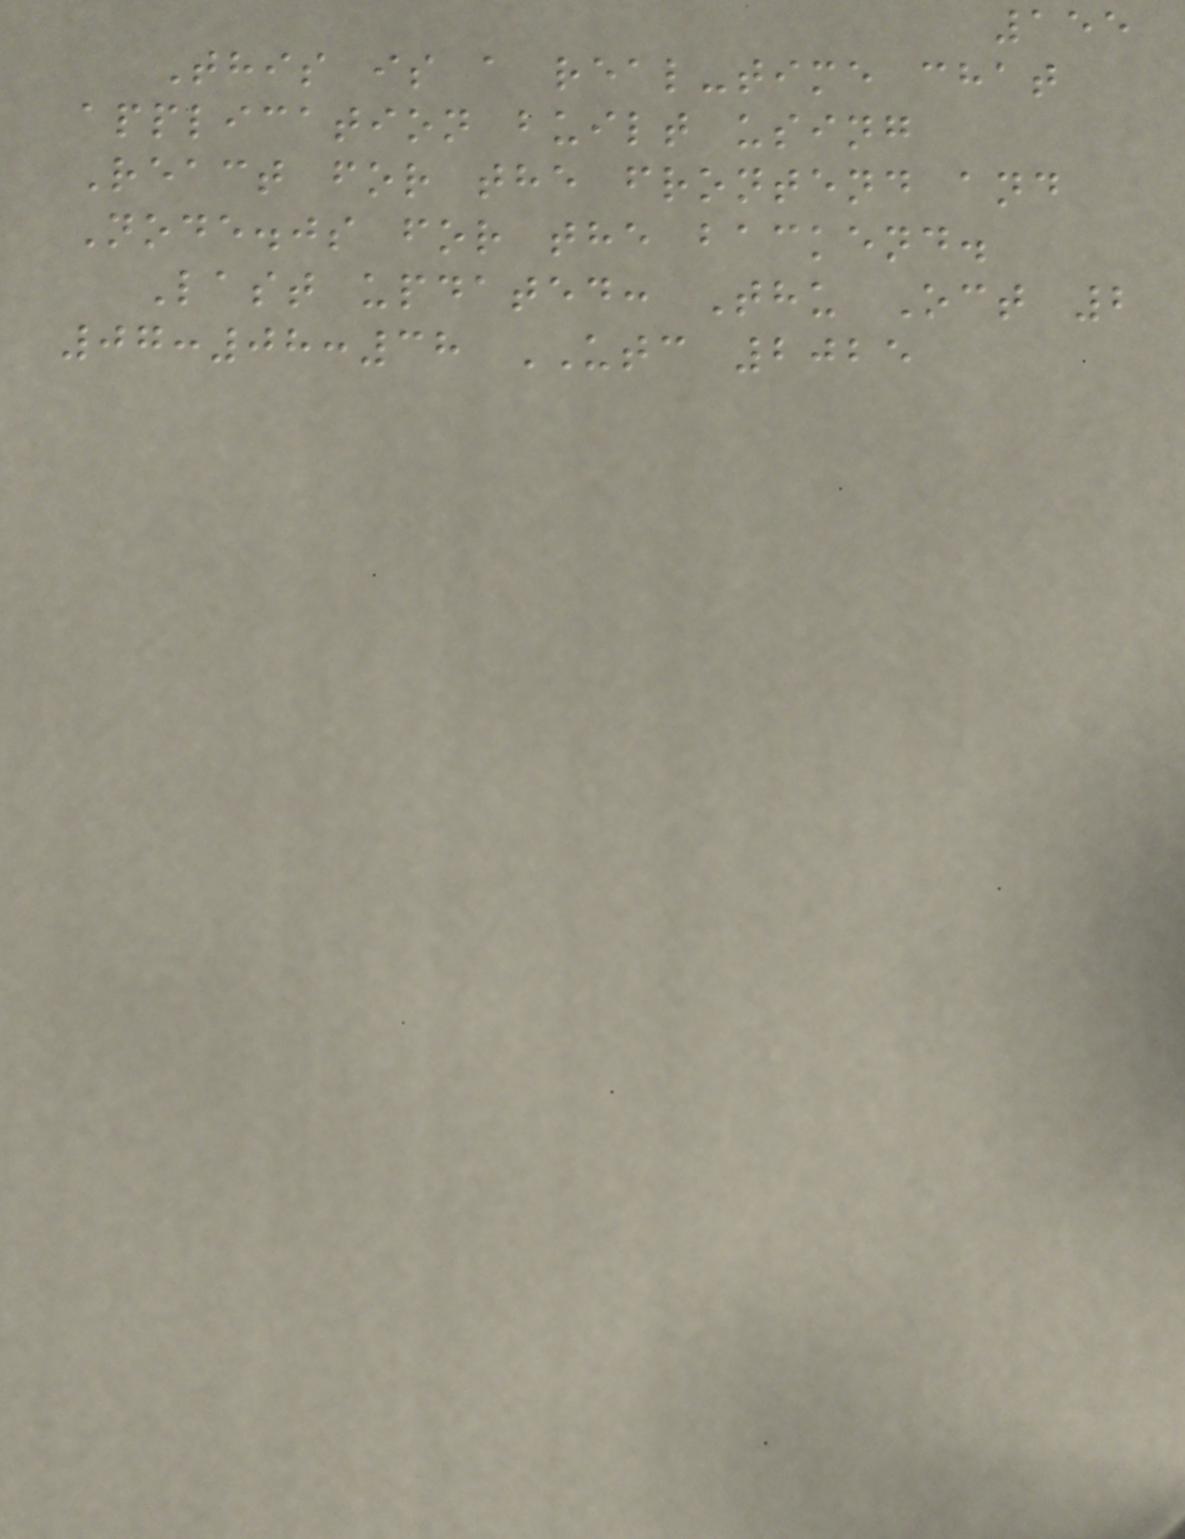155
This is a real-time chat
application built using
React for the frontend and
Node.js for the backend.
Last updated: Thu Oct 2
07:08:38 UTC 2025
